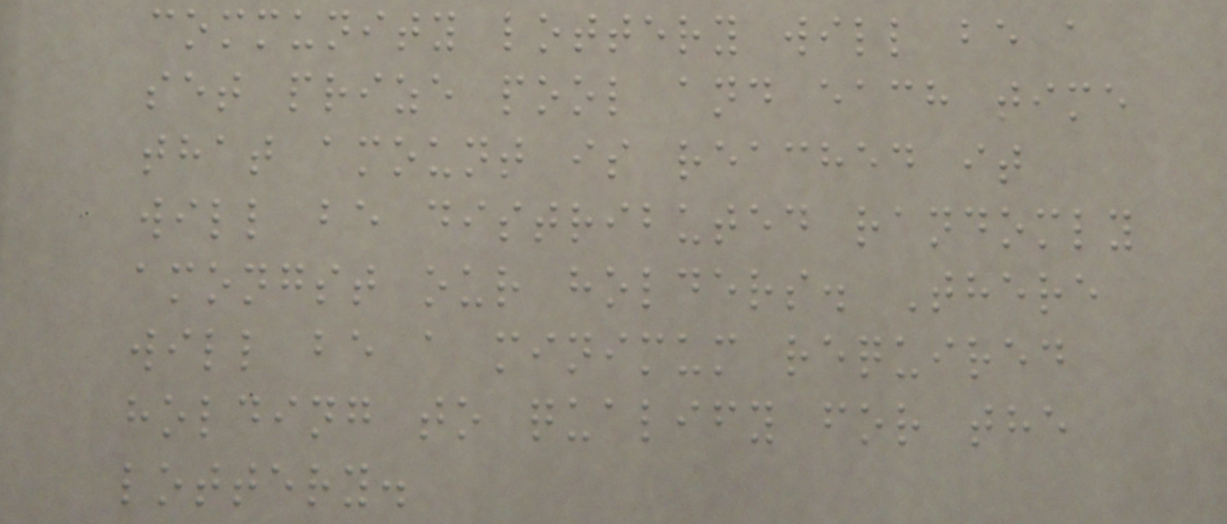community lottery will be a
set prize pool and each time
that amount is reached it
will be distributed randomly
amongst our holders. There
will be a minimum required
holding to qualify for the
lottery.
